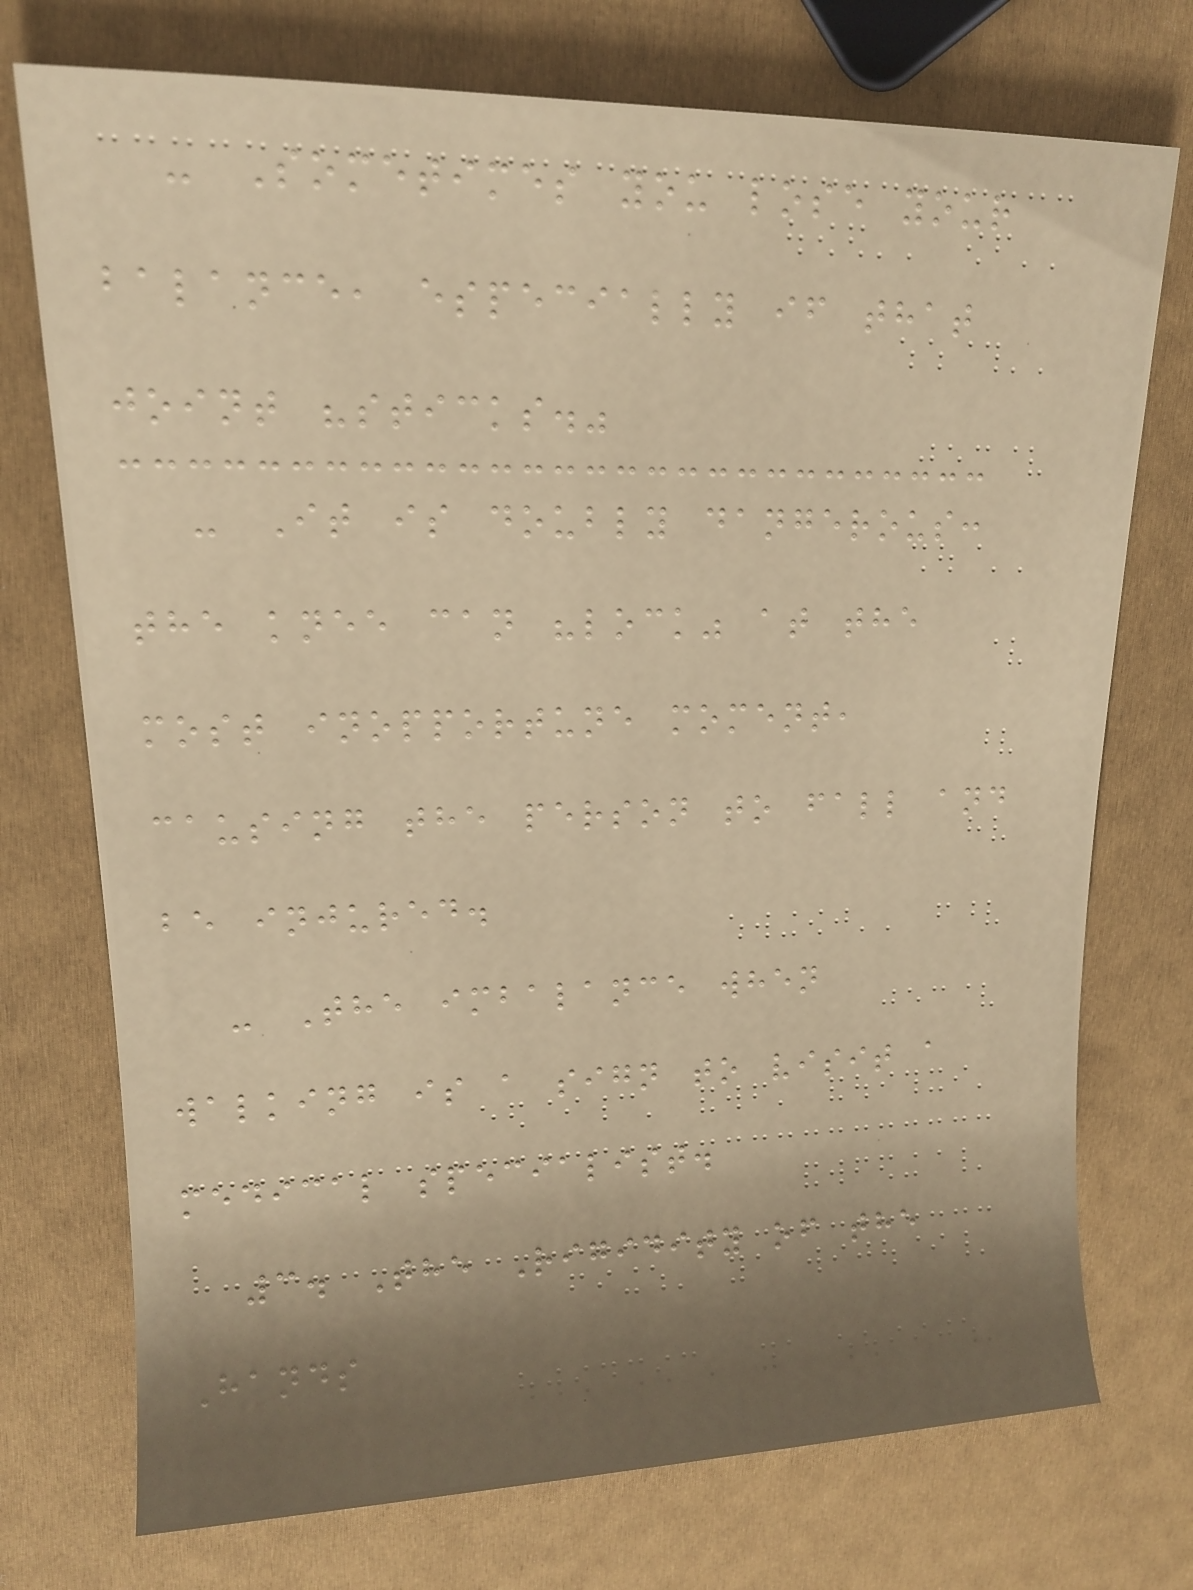- Sometimes you lose your
balance, especially if that
joint "sticks."
- It is doubly dangerous:
the knee can "lock" at the
most inopportune moment,
causing the person to fall and
be injured.
- The imbalance when
walking is a sign to visit a
medical specialist.
3. The Rigidity of the
Hands
